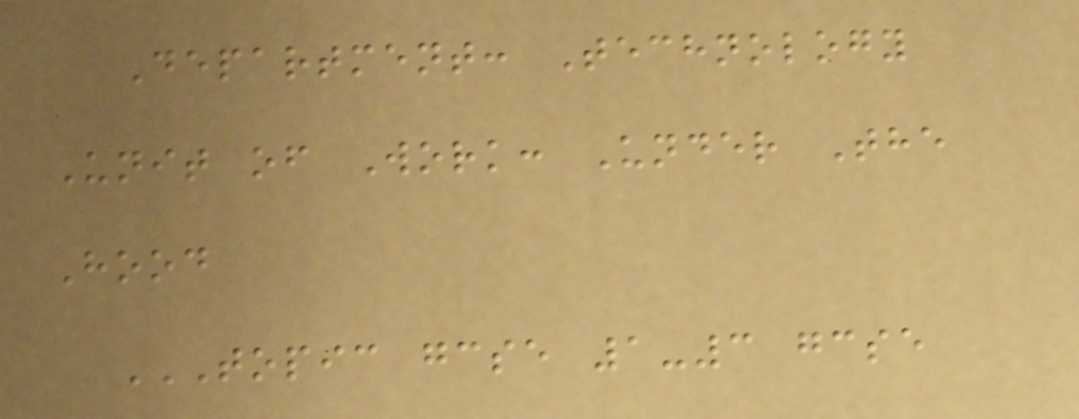Department: Technology
Unit of Work: Under The
Hood
TOPIC GCSE 1-3 GCSE
